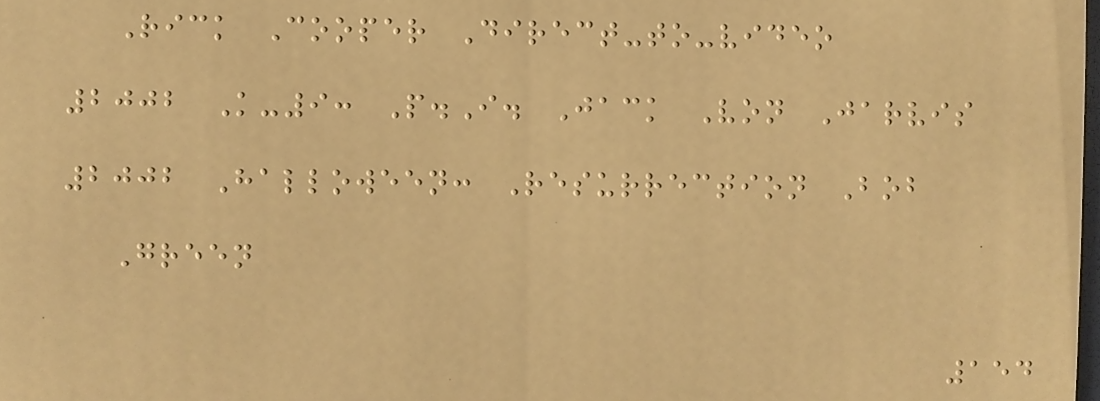Rick Cooper Direct-to-video
2002 K-9: P.I. Jack Von Jarvis
2002 Halloween: Resurrection Bob
Green
154
